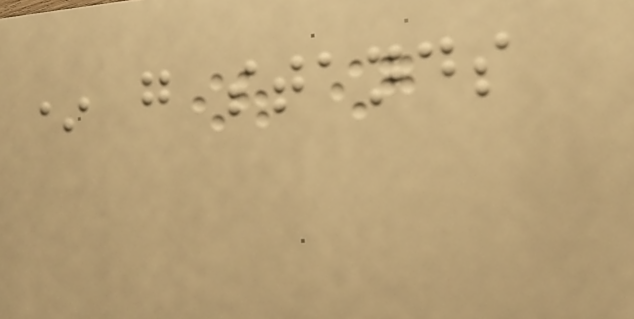* g stands
